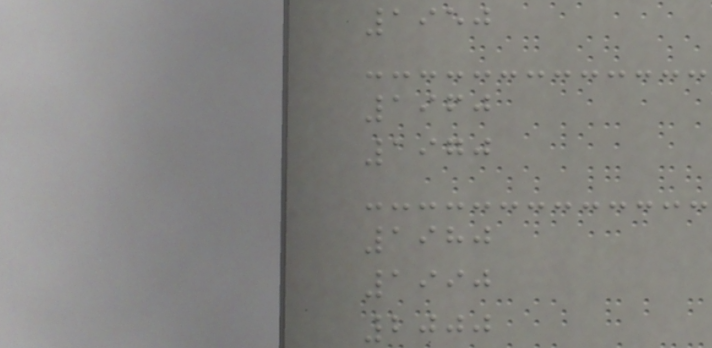1950
1960
1970
1980
1990
2000
